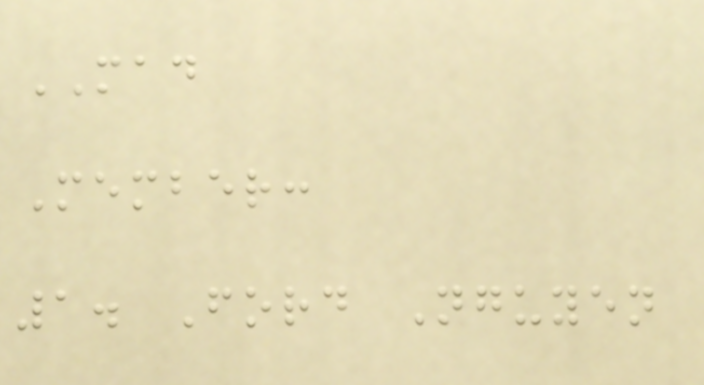MAD
Member:
1. Ford Nguyen
